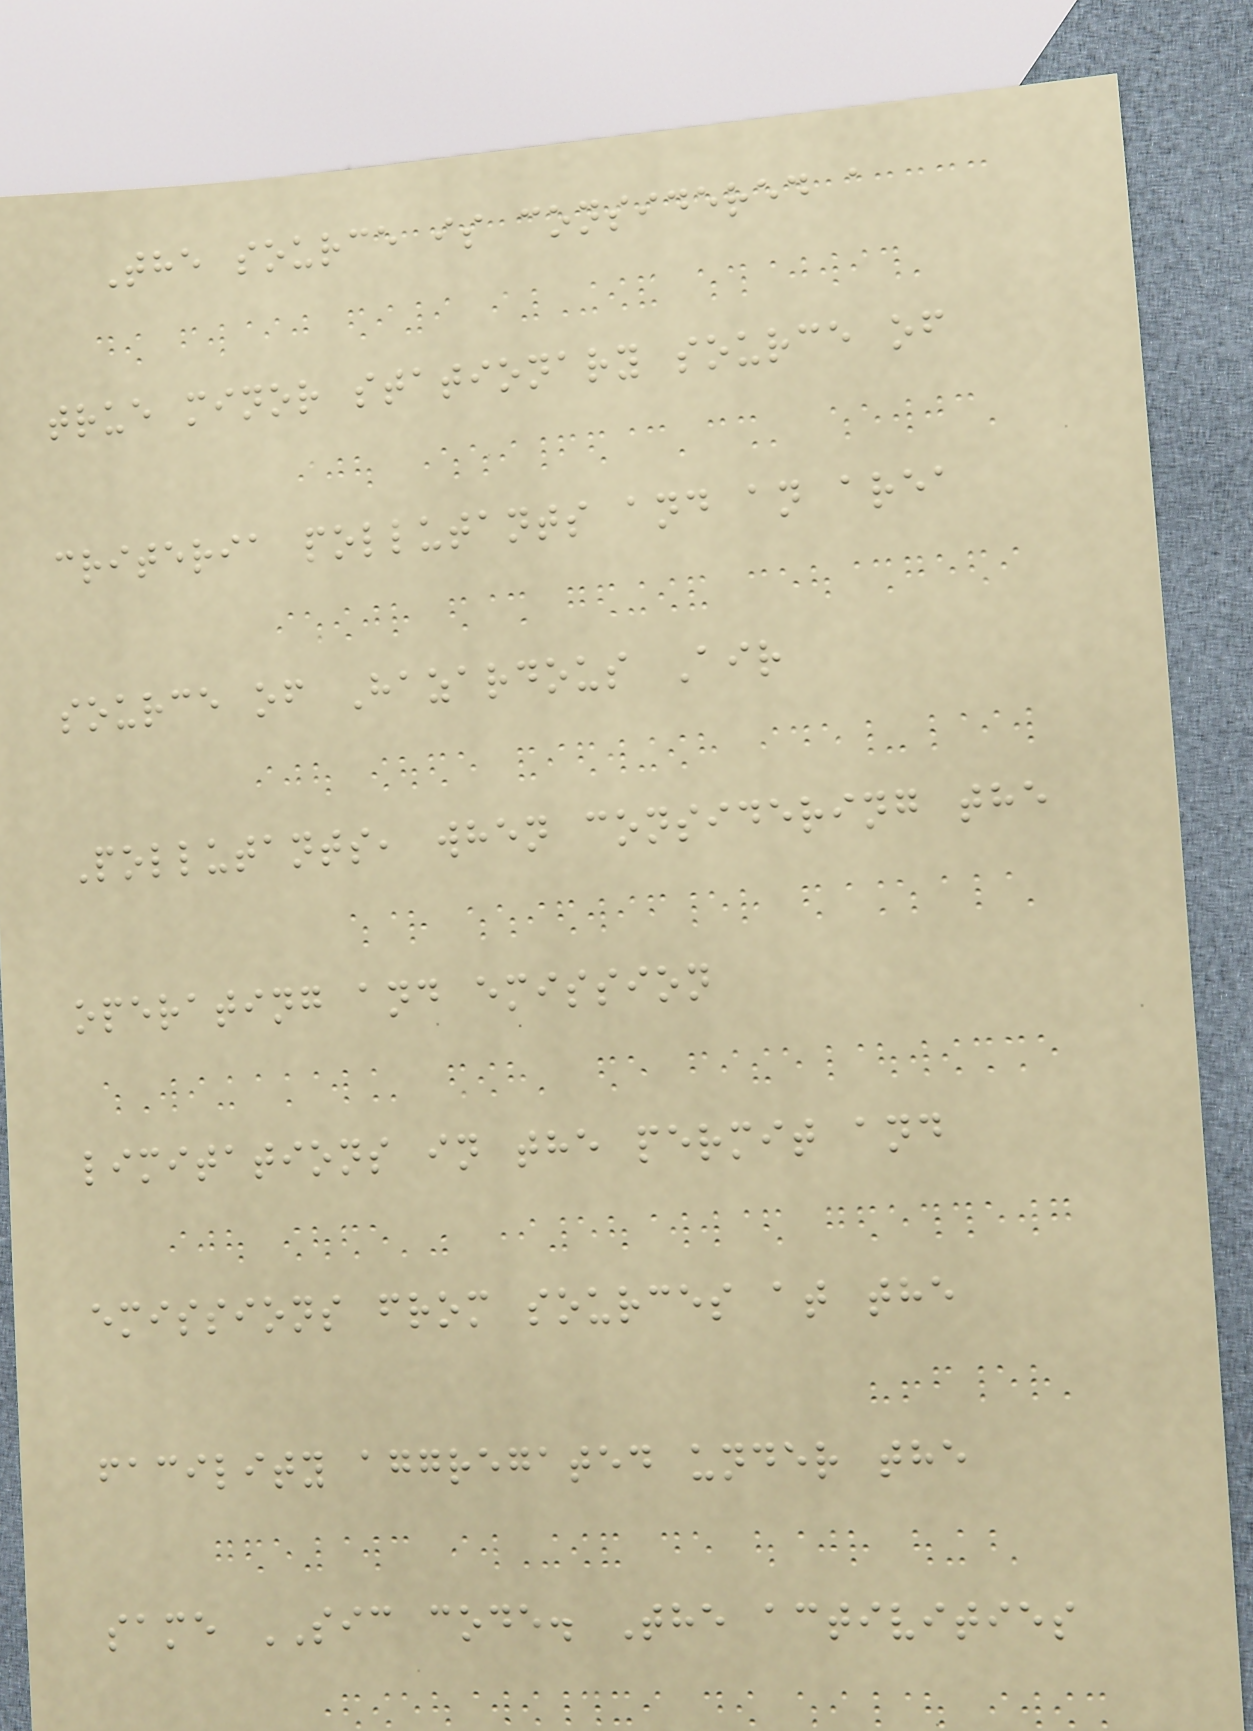The source is considered a
true minor stationary source of
criteria pollutants and an area
source of Hazardous Air
Pollutants, when considering the
operating and emission
limitations in the permit and
emissions from sources at the
facility aggregated under the
same SIC code. The activities
